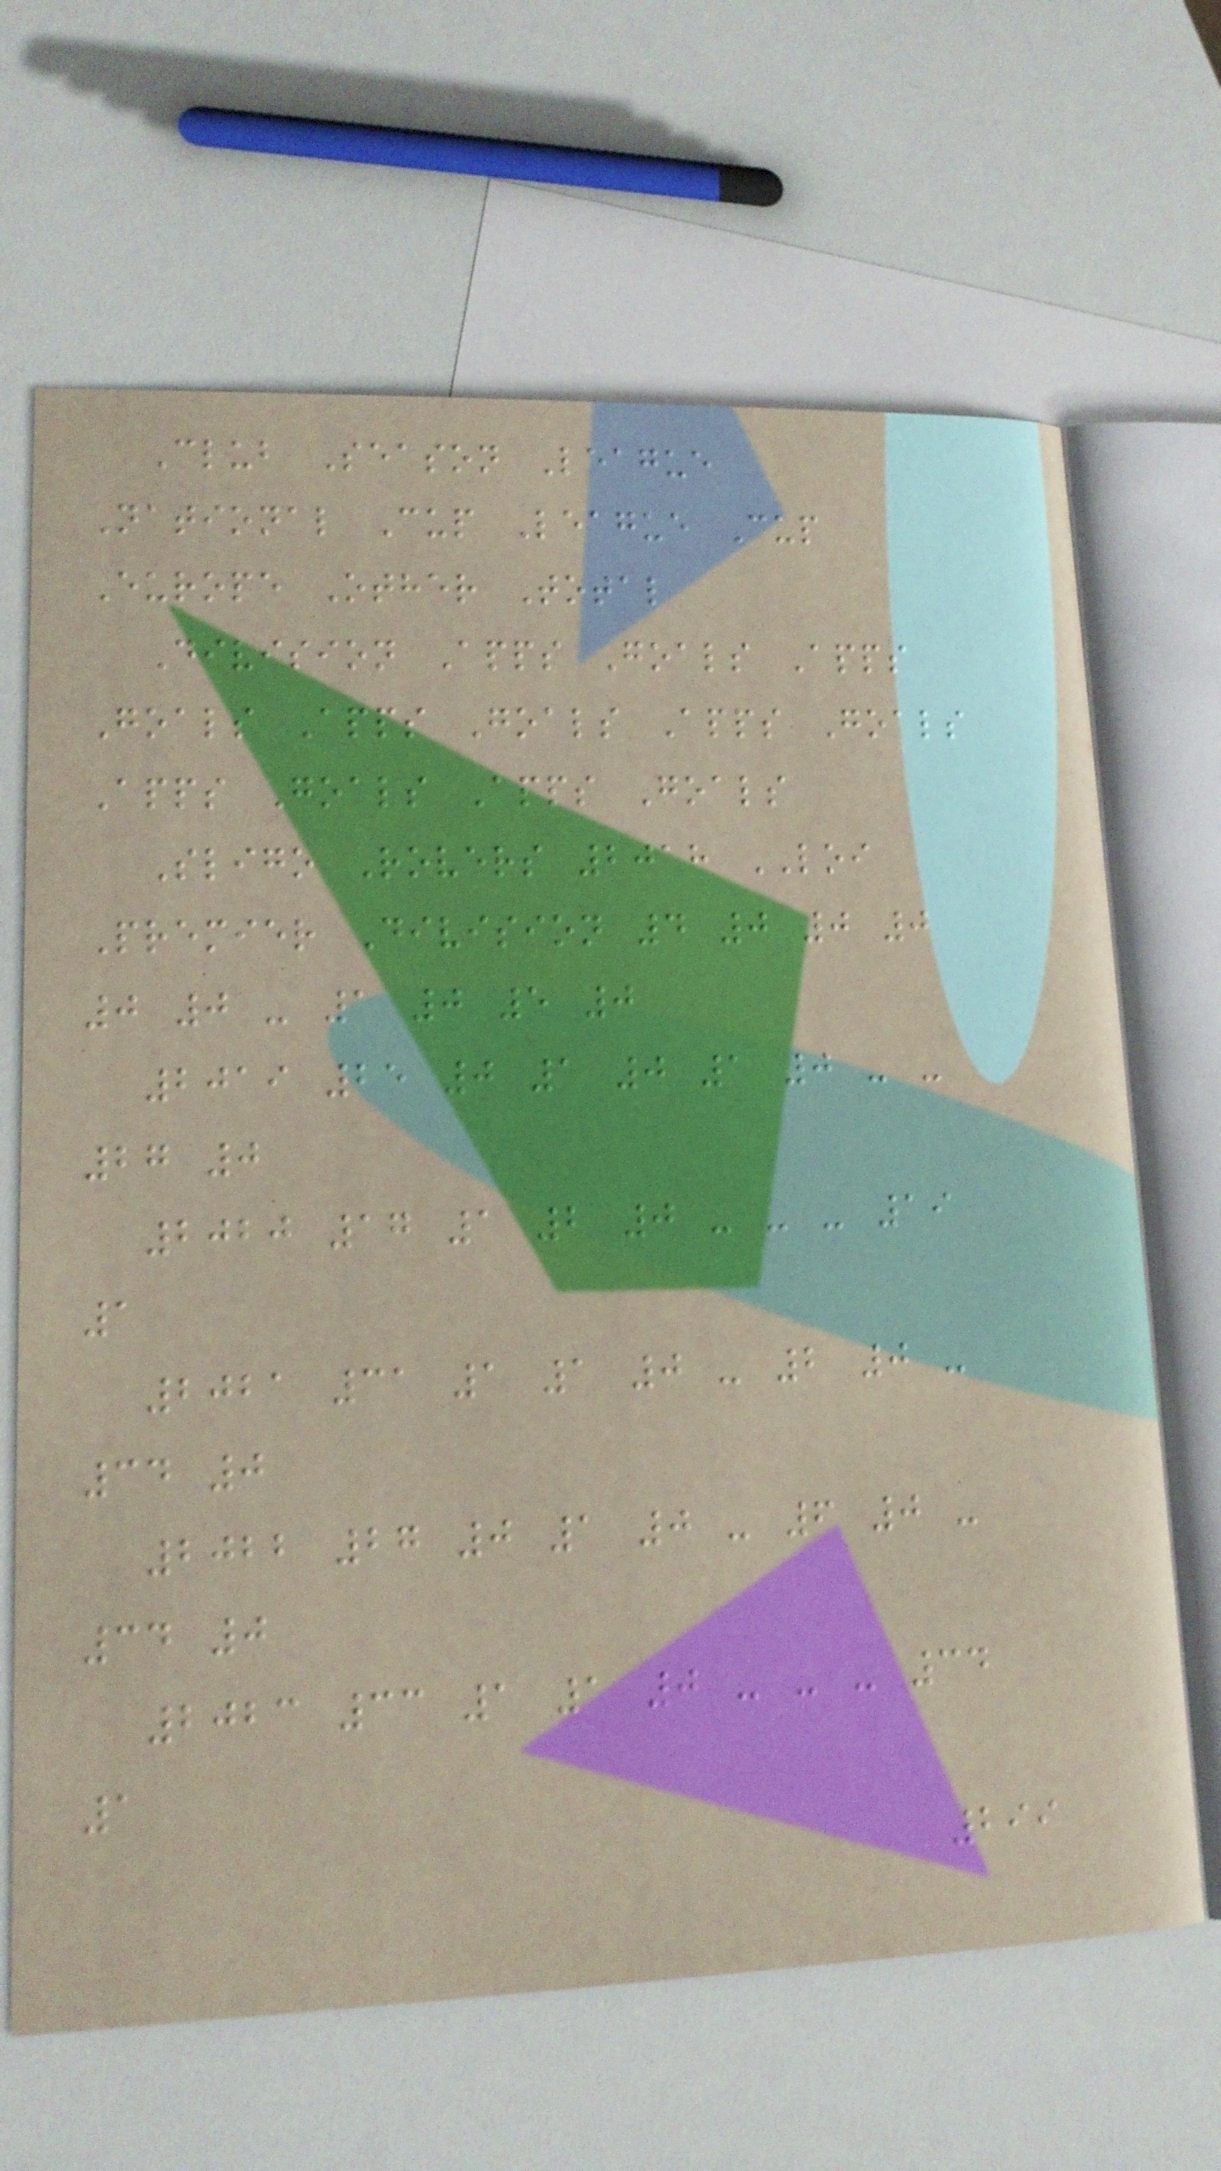Club Season League
National Cup League Cup
Europe Other Total
Division Apps Goals Apps
Goals Apps Goals Apps Goals
Apps Goals Apps Goals
Sligo Rovers 2018 LOI
Premier Division 4 0 0 0
0 0 - 1 0 5 0
2019 25 0 1 0 1 0 - -
27 0
2020 17 1 2 0 - - - 19
1
2021 31 1 1 0 - 2 0 -
34 0
2022 27 0 1 0 - 6 0 -
34 0
2023 33 1 1 0 - - - 34
1
299
